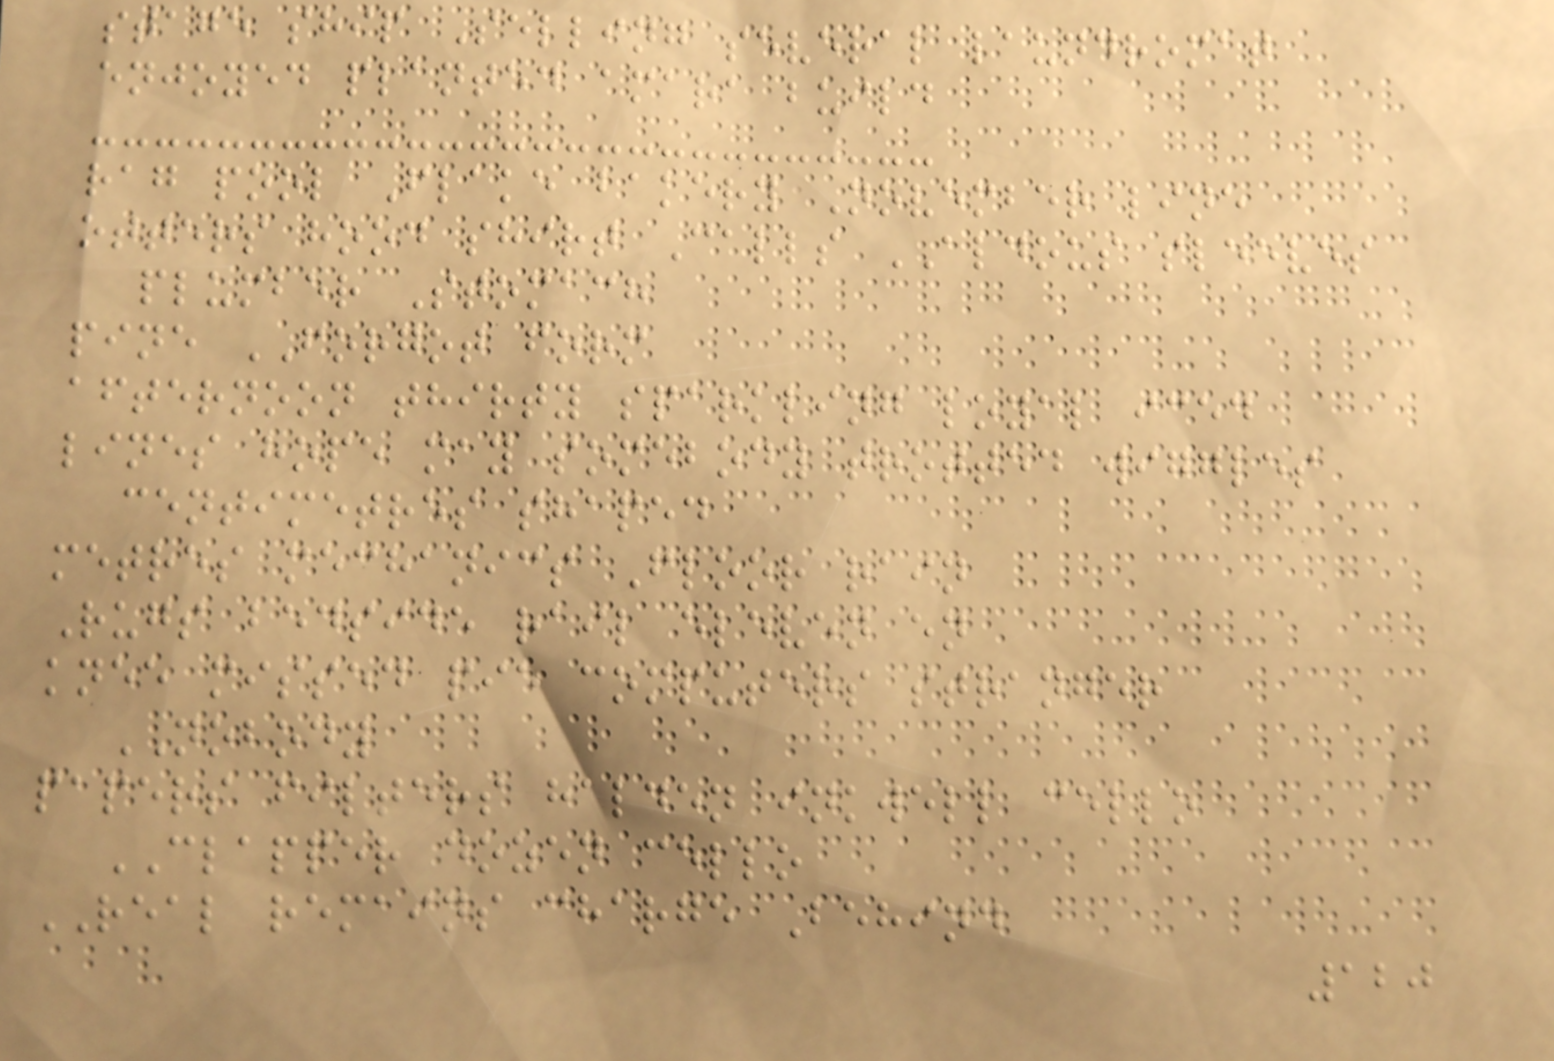stage ship Selling several laundromat
enjoyed planted amara build
rag pool Flake bakery November line
otters hood shirt Calls ALDOUS sleeves
plumber Stomach
pine FORGOT form
afternoon thirty sparkling loyal iced
lines hope may somebody trotted wiggles
centimetres shaped
metres mechanics Floor rain
Rugs bedside rail eleven en
knee missed pie computers stranger
NOBODY
papers filters halden inkwell cello
CLAPPER dozen cello
REAL remains charge Behind
120
